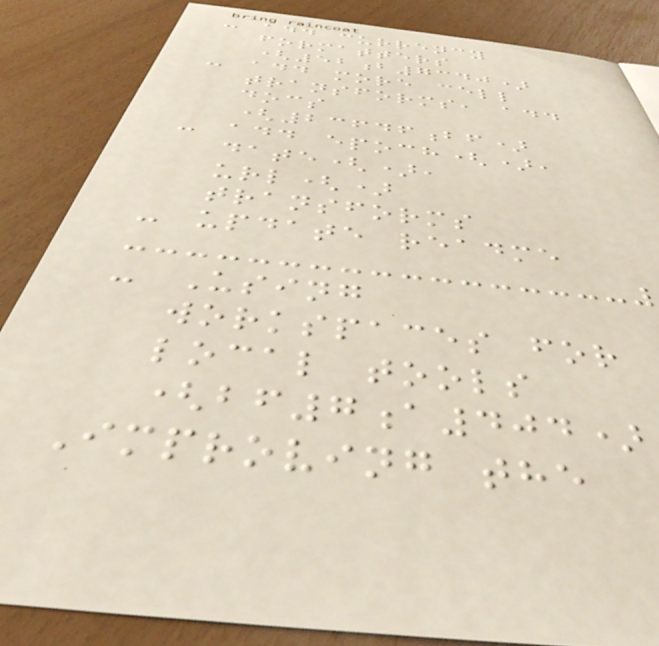- add currency
formatters
(52b7340)
- add more cell
transforms, add
docs
(23646bf)
- add epoch(),
date(),
url()
transforms
- update readme
- Using
workspaces for
local tools
(bf7a404)
Improving the
